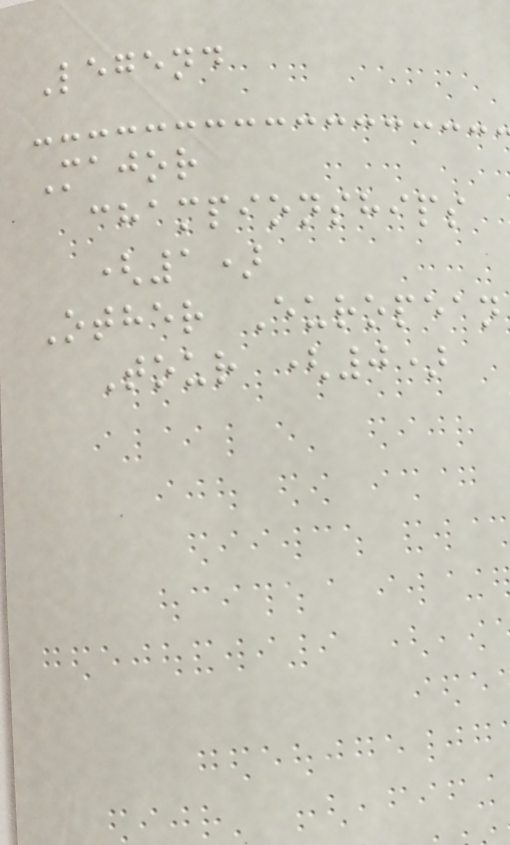Legend
Major
championships
(1)
Other European
Tour (0)
